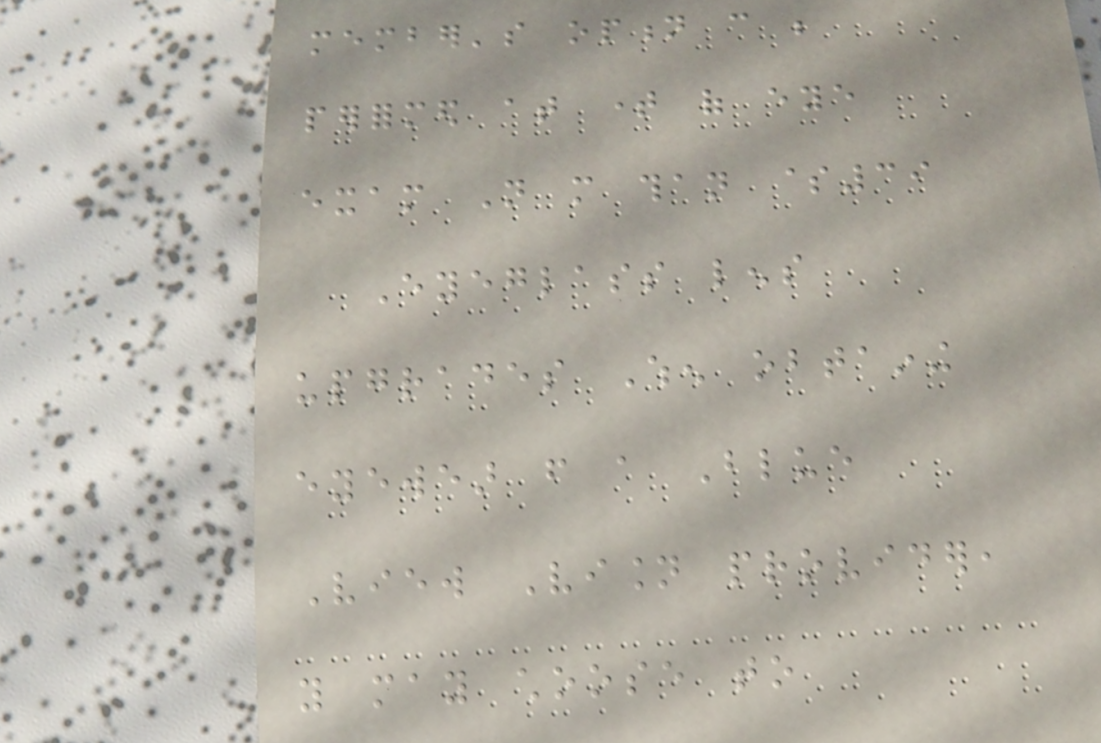member's option can be
performed at time of eye
exam Not more than $39
Eyeglass lens
upgrades When obtaining
eyewear from a Blue
View Vision provider,
you may choose to
